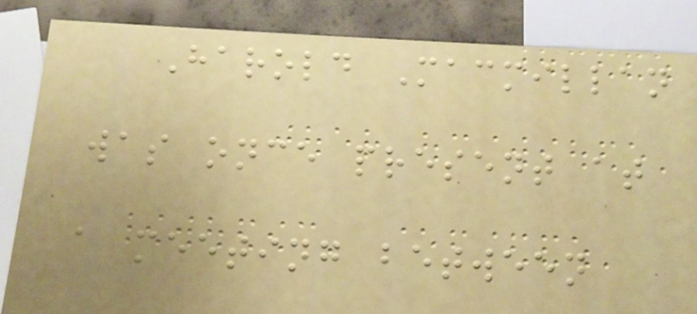Harold Macmillan
was once present at
a meeting between
